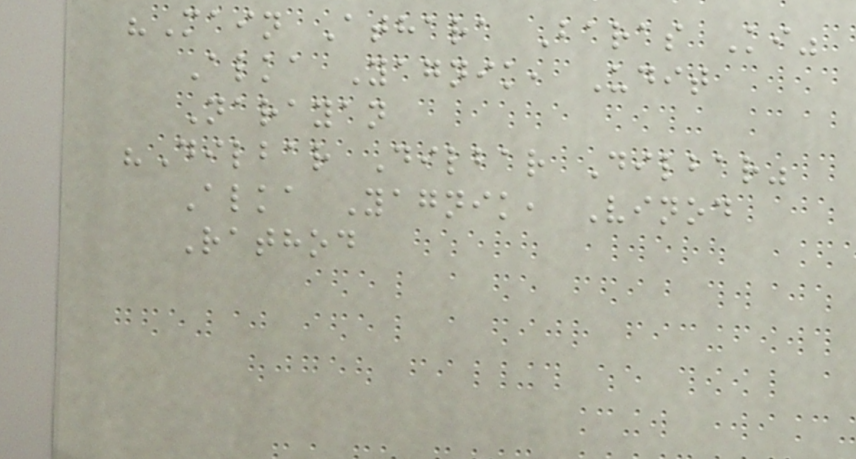"Main Athara Baras Ki"
Alka Yagnik, Udit
Narayan
"Dilbar Dilbar Dilbar"
Alka Yagnik, Vinod
Rathod
